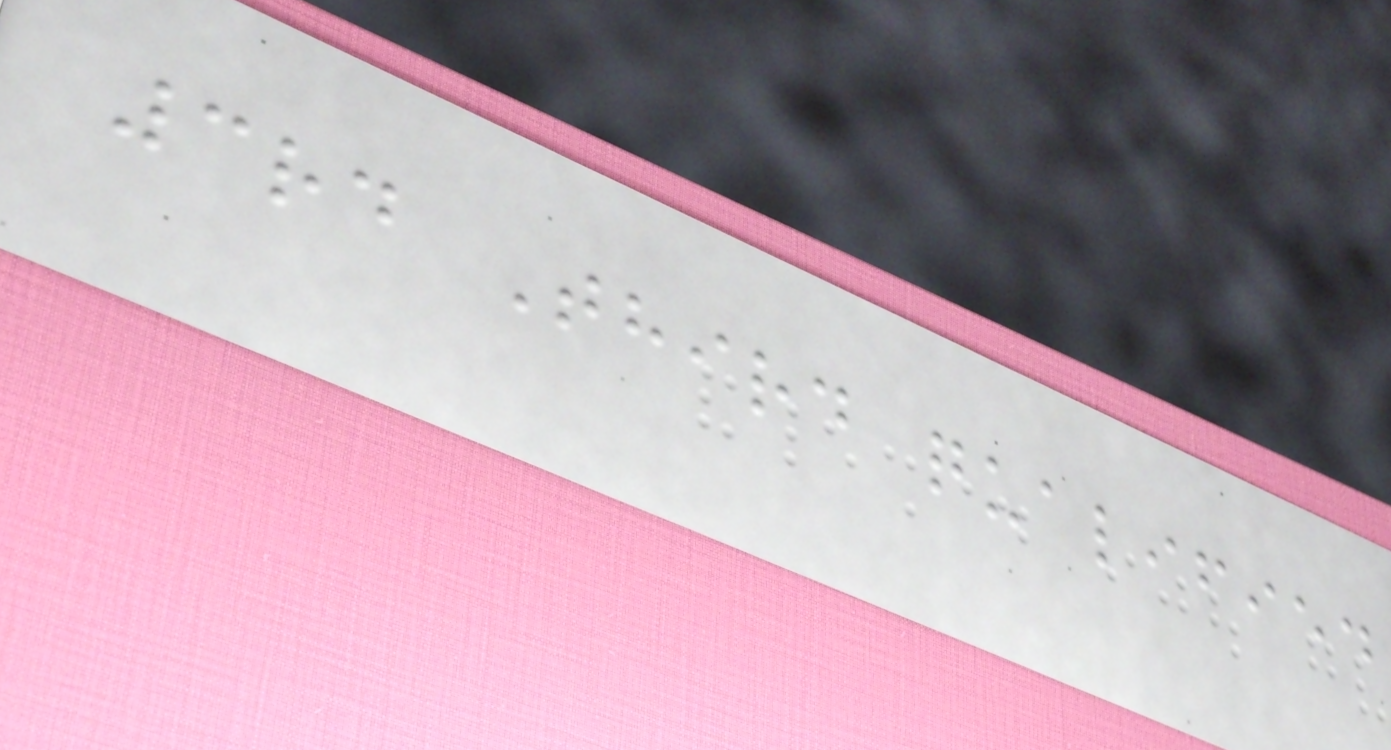3rd Third qualified
